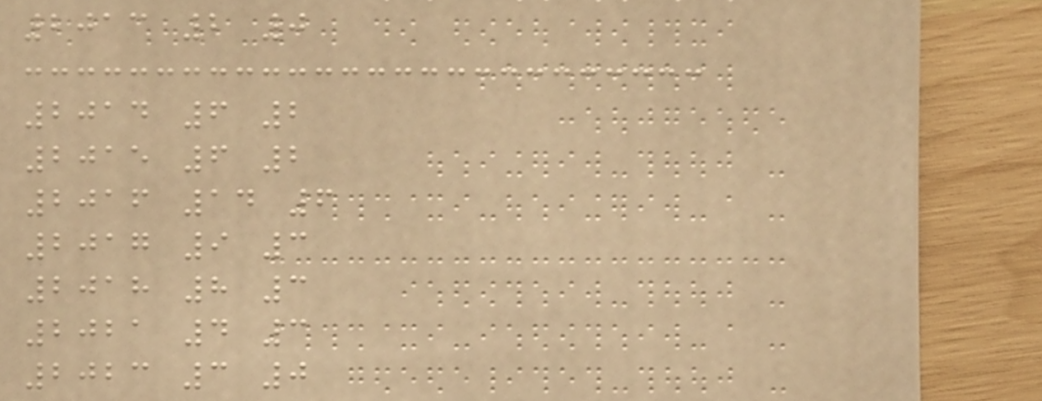2013 2 0
2014 6 2
2015 6 2
2016 14 6
2017 9 3
2018 8 3
2021 4 3
2023 3 0
